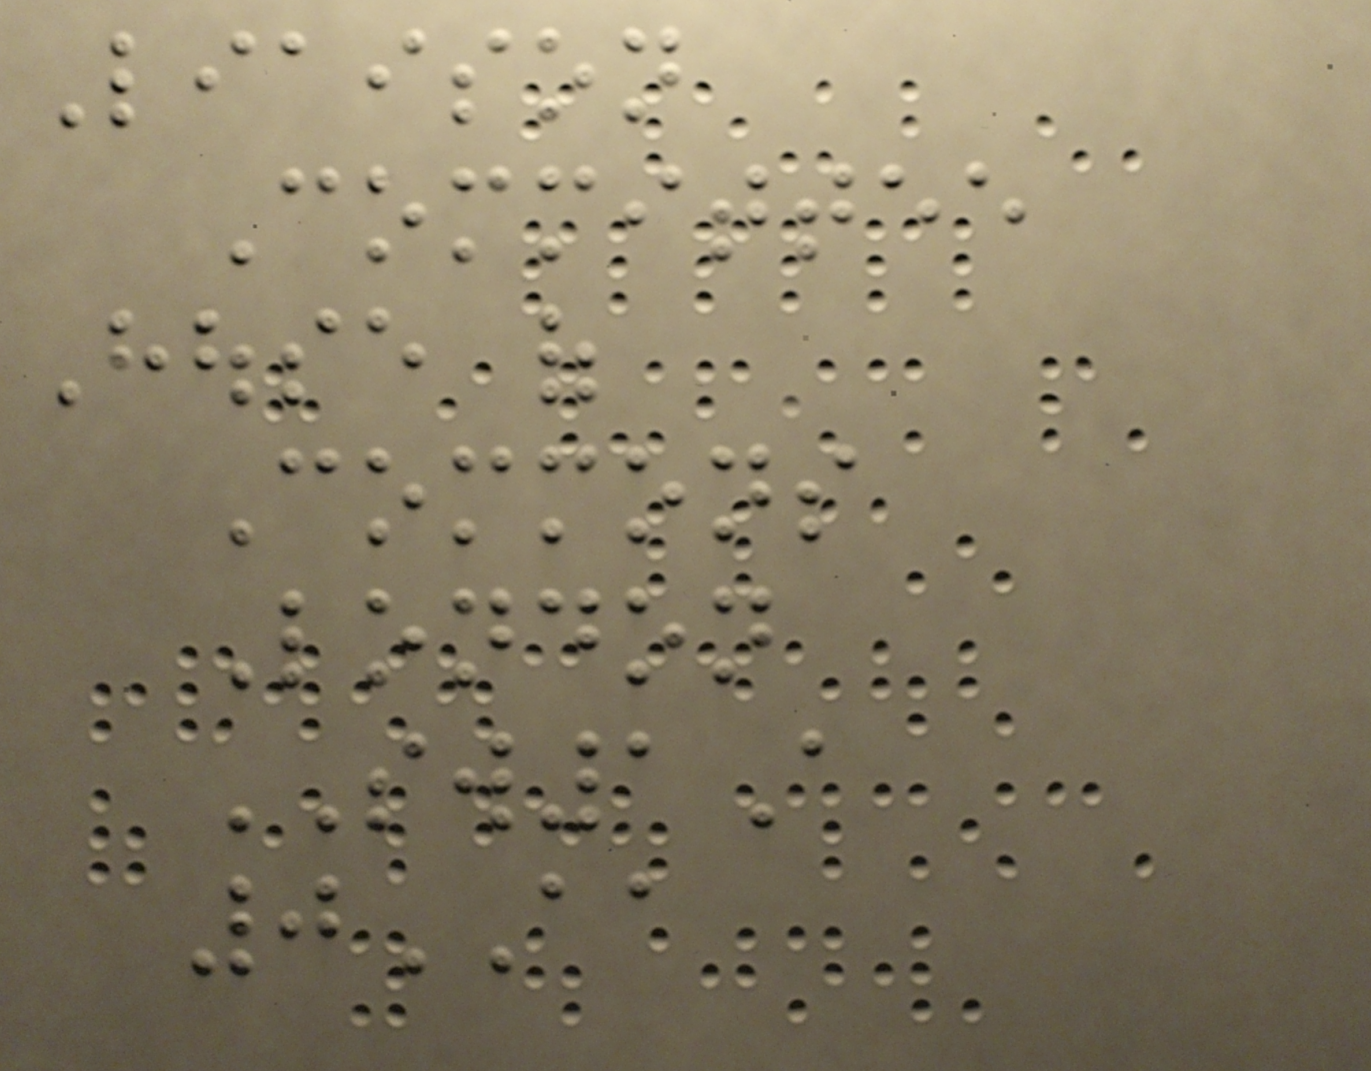Liaison
Committee
House of
Commons
London
SW1A
0AA
